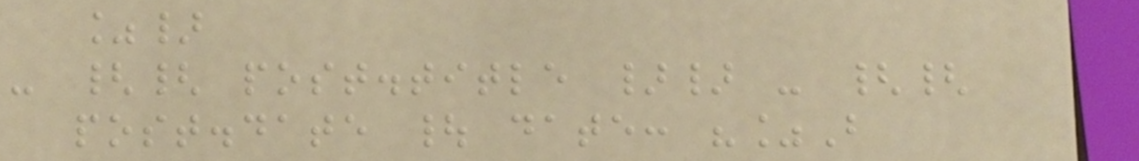%}
- {{ post.title }} - {{
post.date | date: "%B
